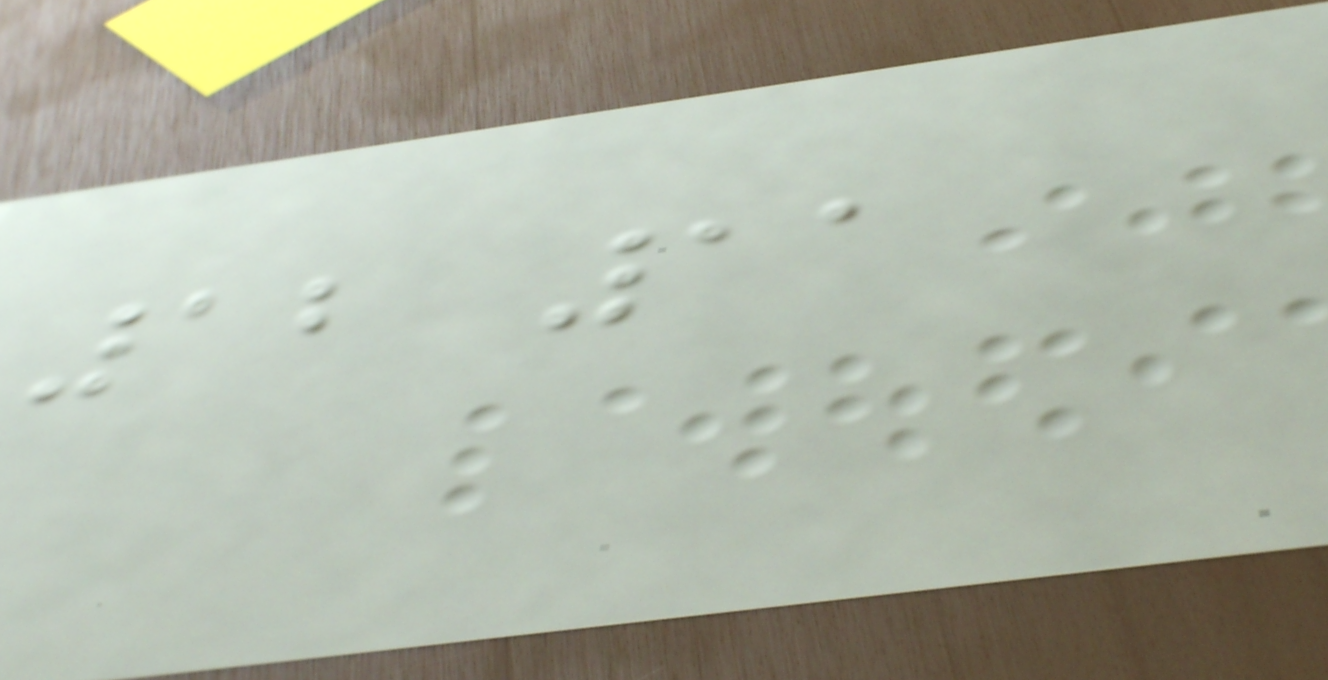12 11
